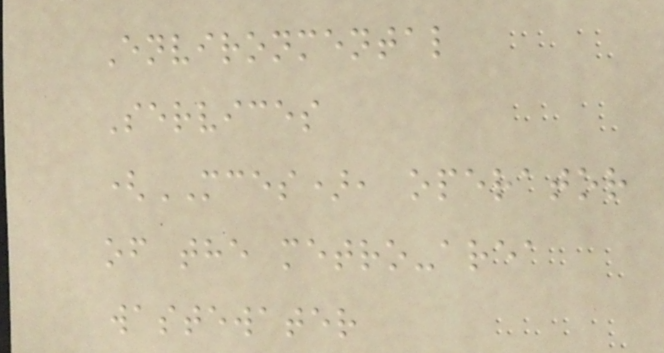Environmental
Services
(MCES), operator
of the metro-area
wastewater
